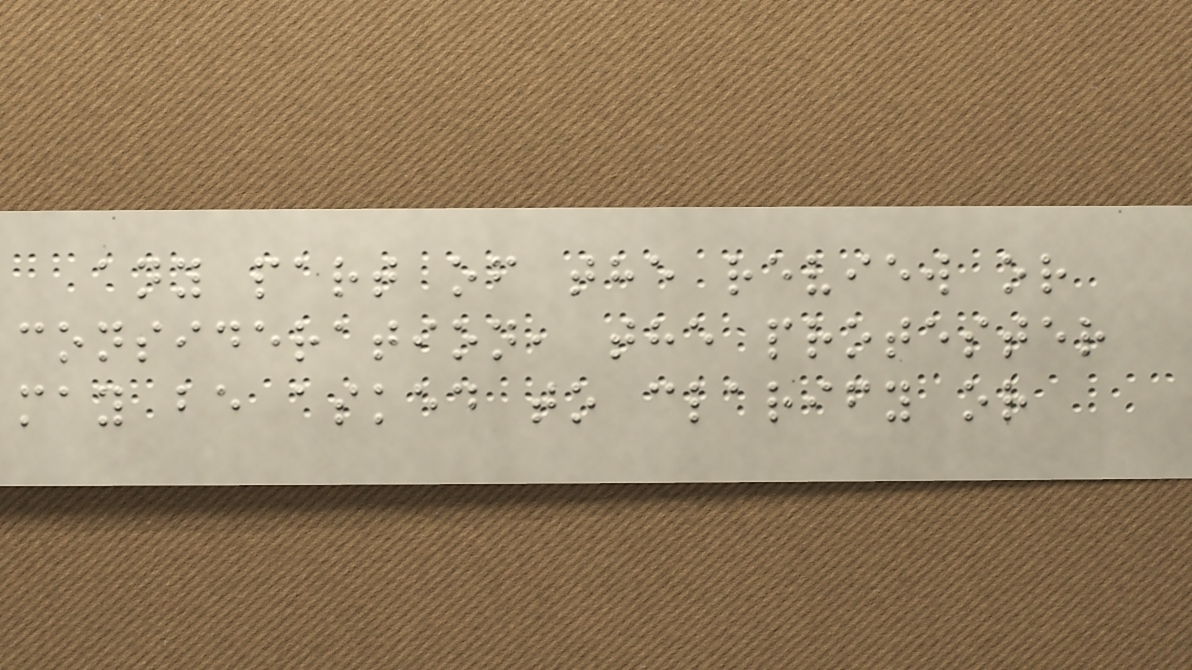any part of the review or
consideration, the protester
may be asked to clarify or
